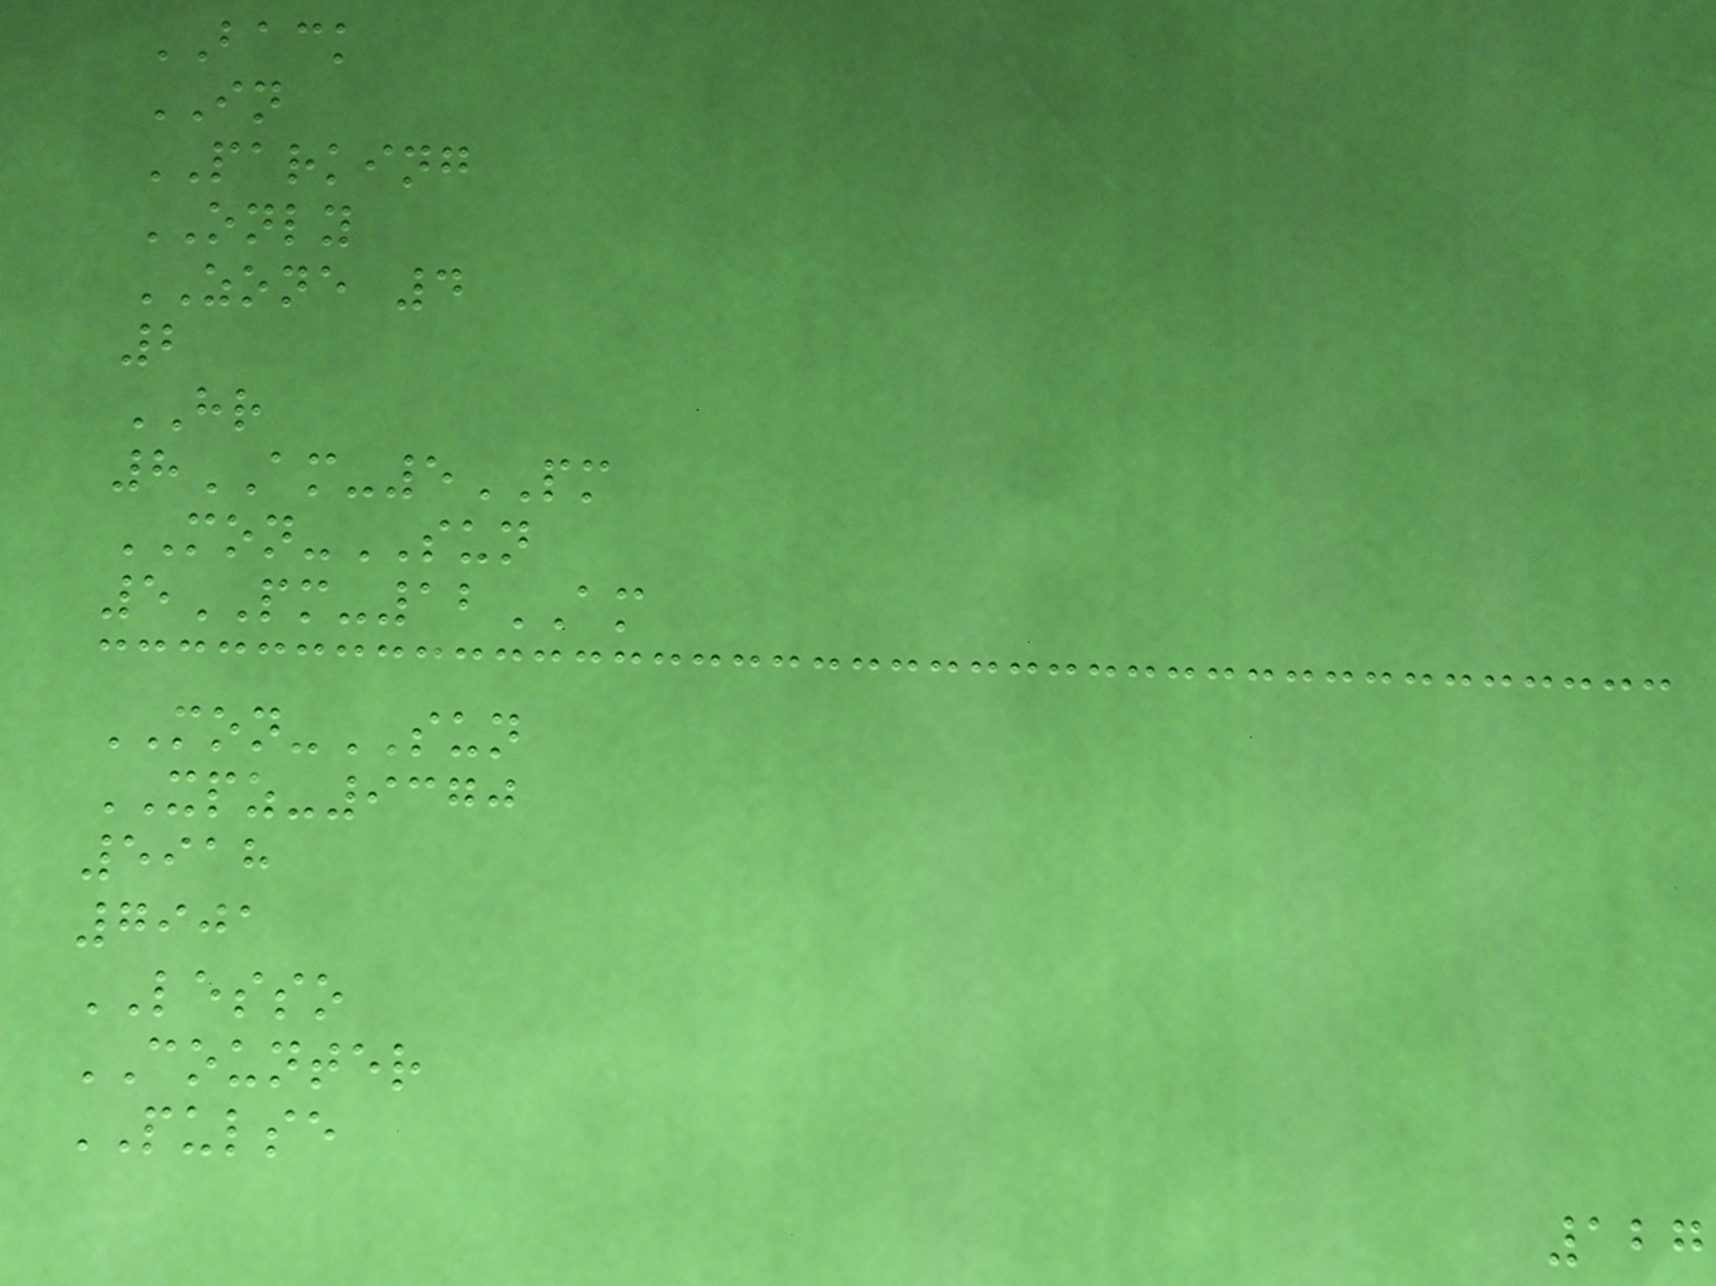BACK
IN
PARKING
ONLY
ZONE 4
2
HR
8AM-5PM
MON-SUN
5PM-12AM
MON-SUN
XPZ-9370
5918
7901
LESSO
COUNTER
PULSE
127
